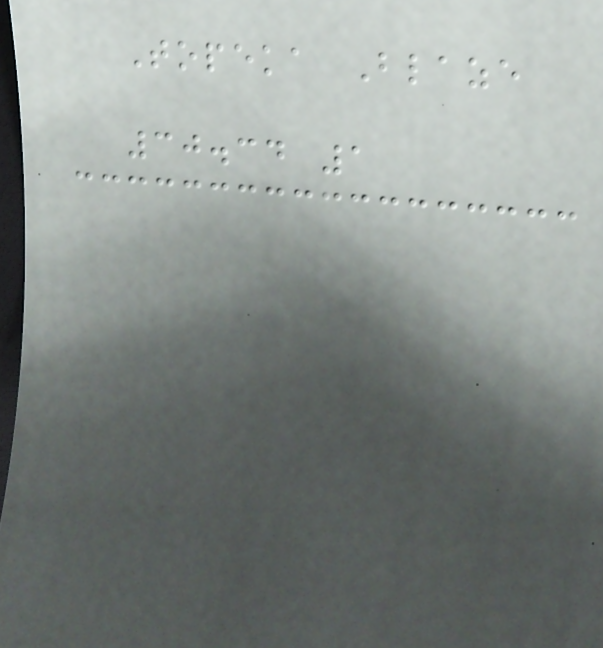Topeka Blaze
30.34 1
